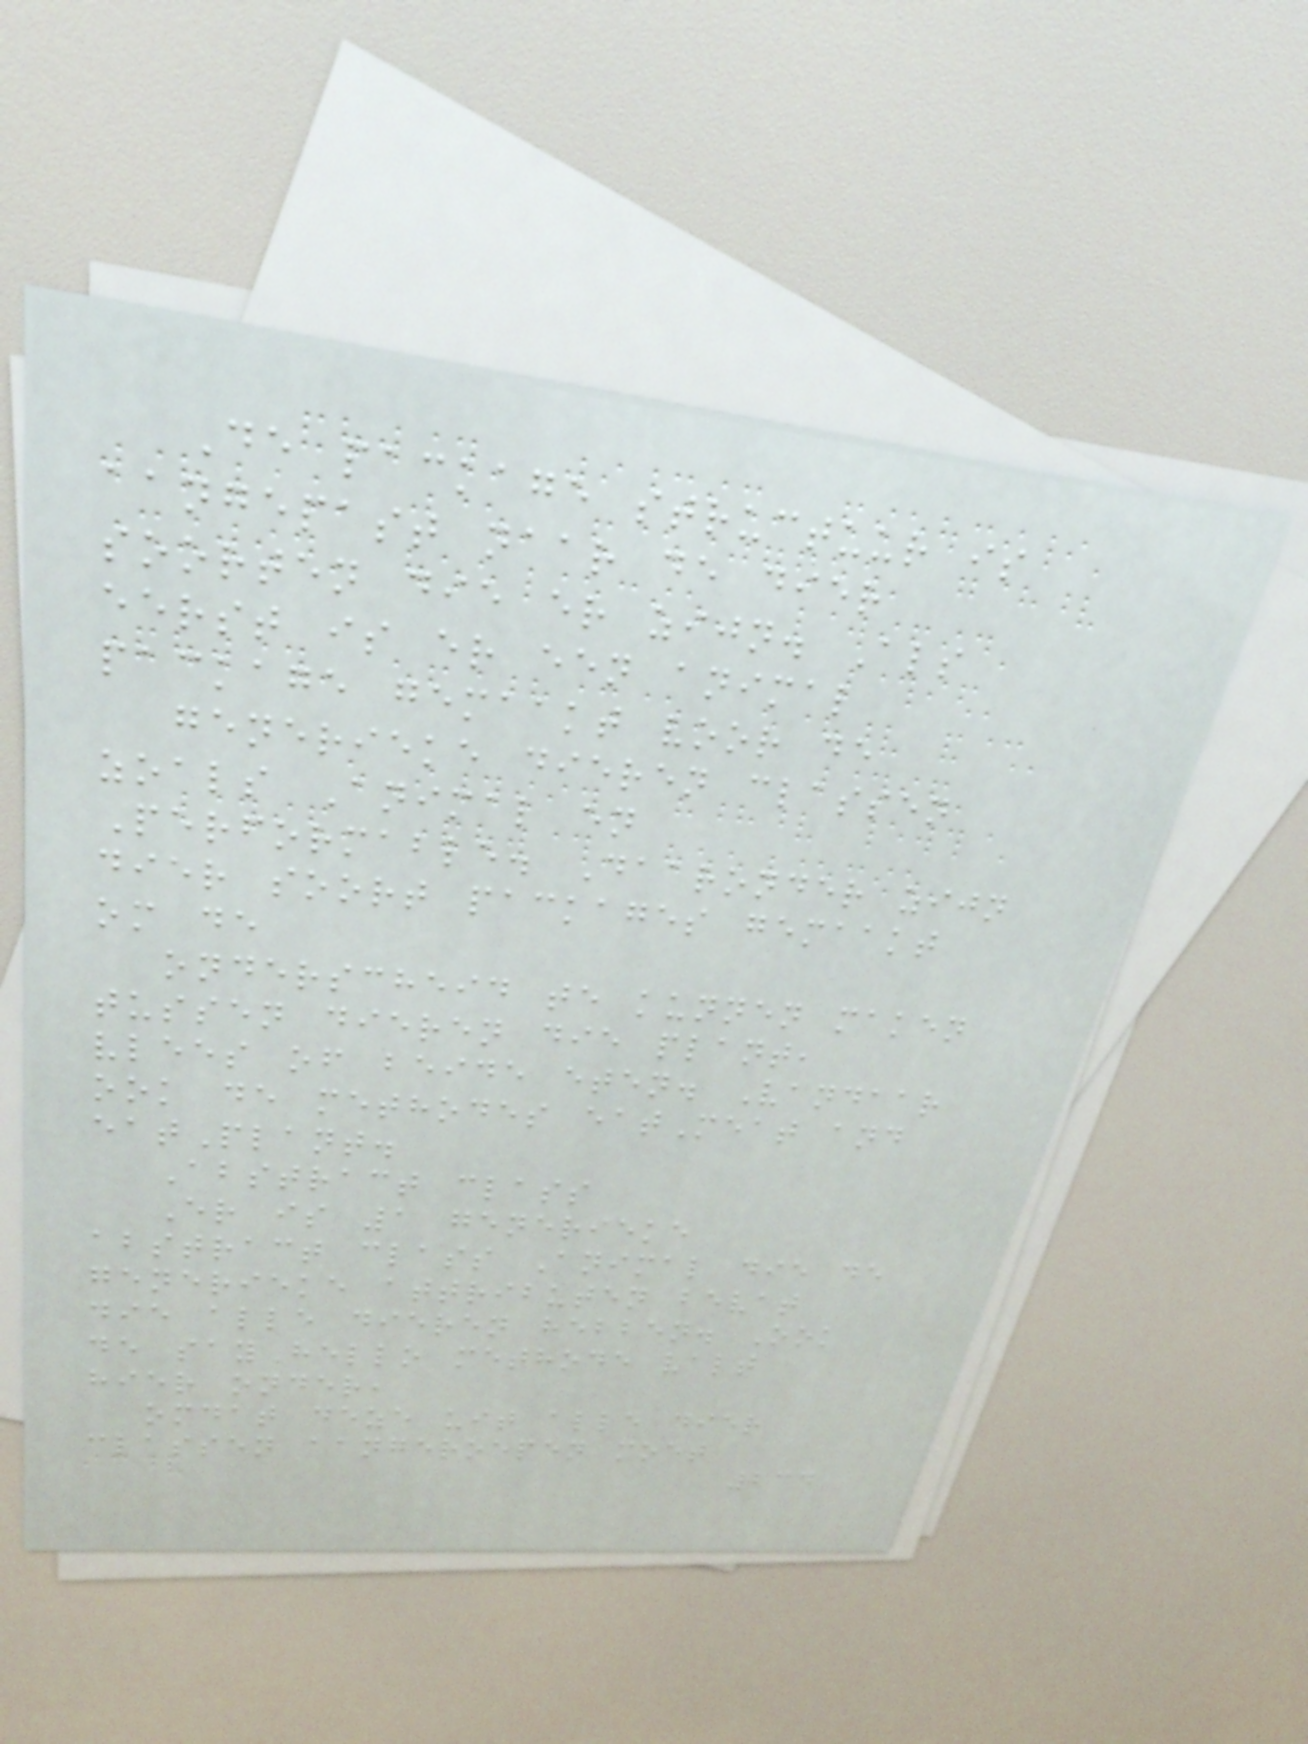De package structuur is
aangepast naar de dier
soorten die er zijn. Als
eerst is er een animal
package gemaakt voor de
generieke dieren classen
zoals Animal en
Performable. Daaronder zijn
dier soort packages gemaakt
om de
onderscheid te kunnen maken
tussen dieren die plant,
vlees of beide eten. Vandaar
ook de methodes eatMeat and
eatPlant.
Abstract class
Er is 1 generieke
abstract class Animal die de
generieke attributen bevat
die alle dieren hebben. Ook
de sayHello methode valt
hier onder,
omdat deze uit alle dier
classen aangeroepen moet
234
